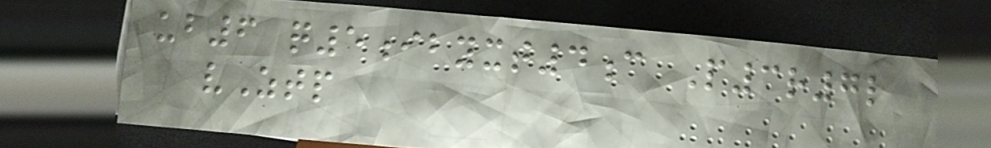ub6 q5ibyxt4c P3r7l
vZtp
